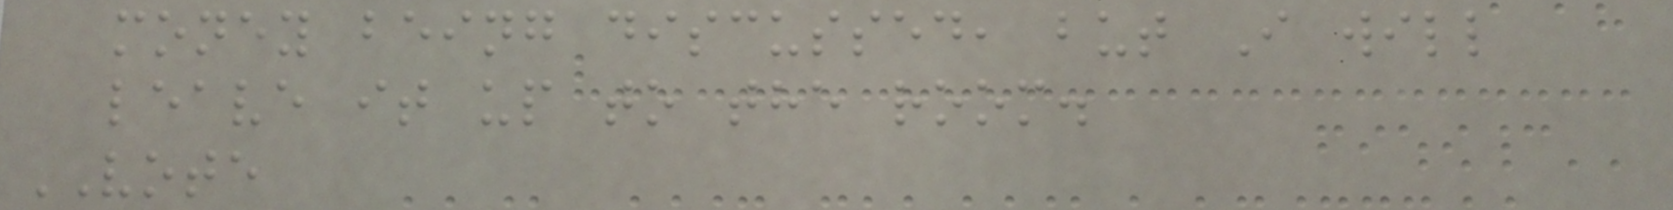money being discussed, but I will
leave it up to the room.
VOTE
